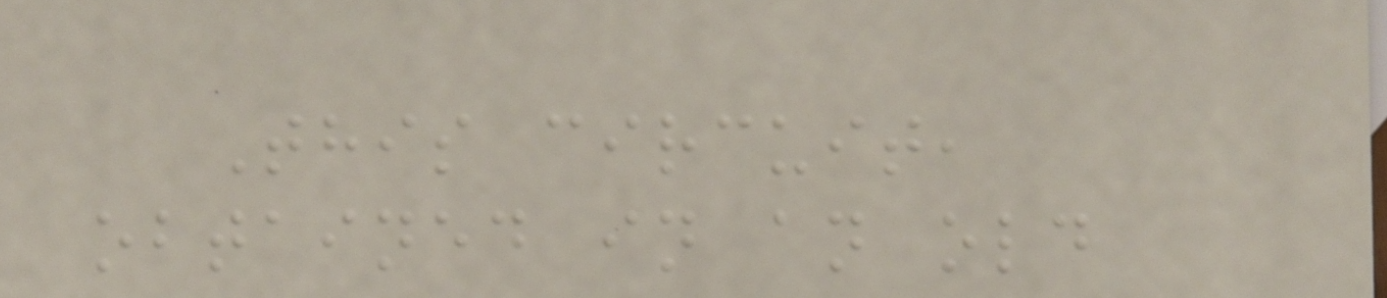This circuit,
obtained in an old
